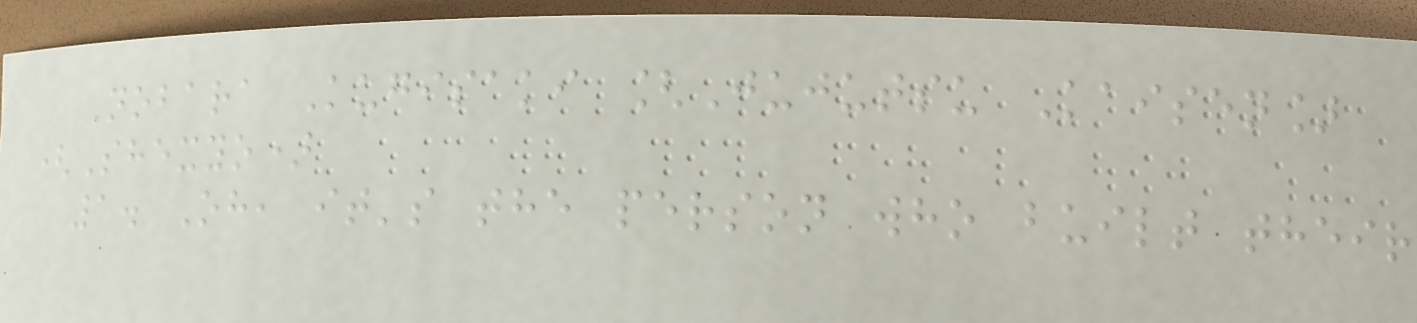Nobara Kugisaki [Jujutsu Kaisen]
(Shexyo)
1. Oh, it's the person who built their
